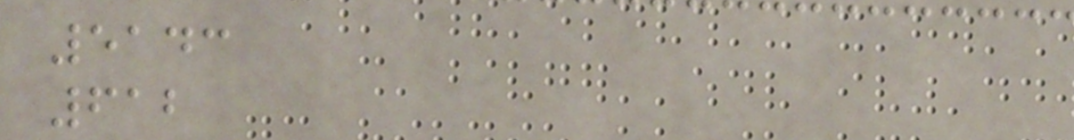5143
612
